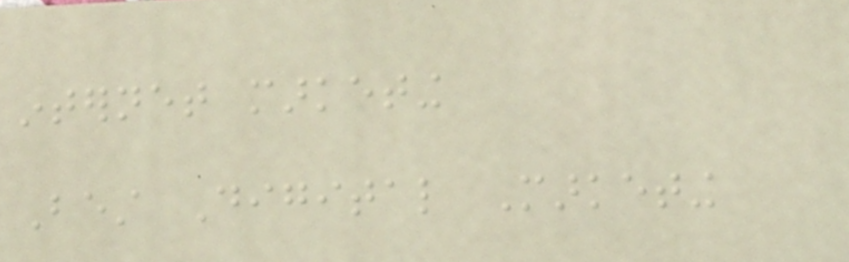internet marketing
Best Digital Marketing
